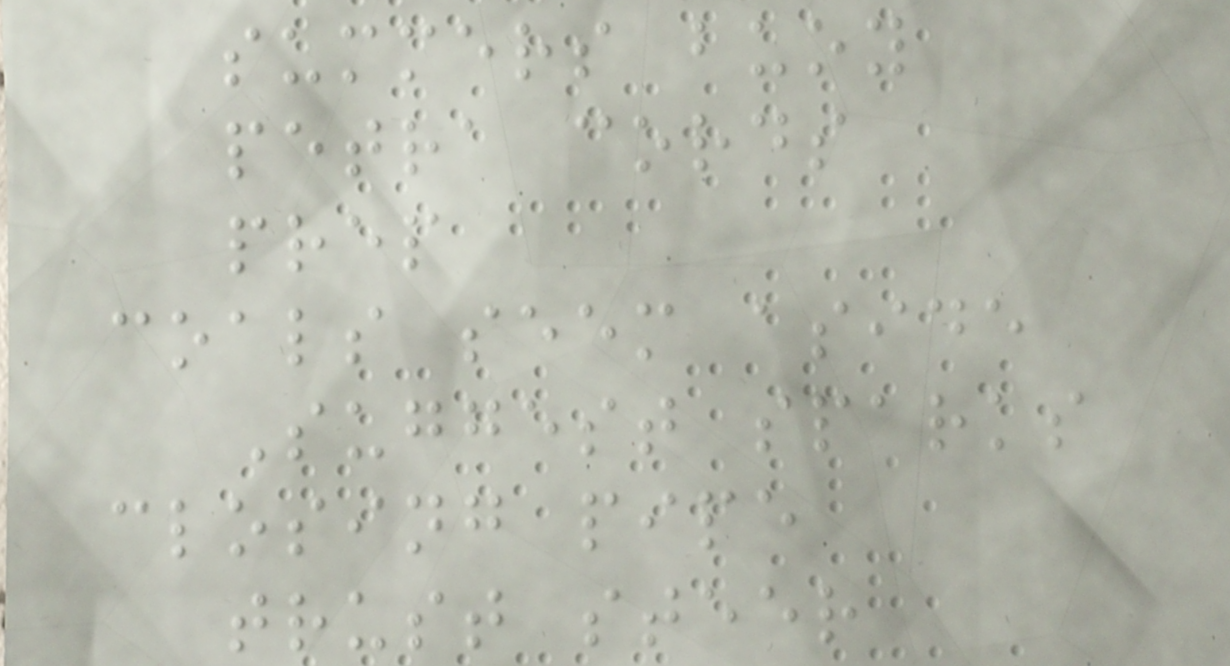summers buoy
petra cords
prep
coals seem aside
Suggest sparks
closing pipe
trust steer
